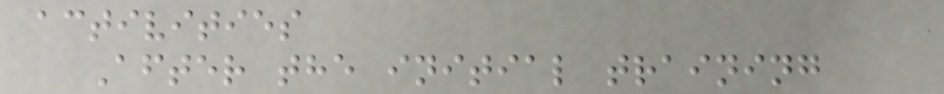activities
After the initial training
